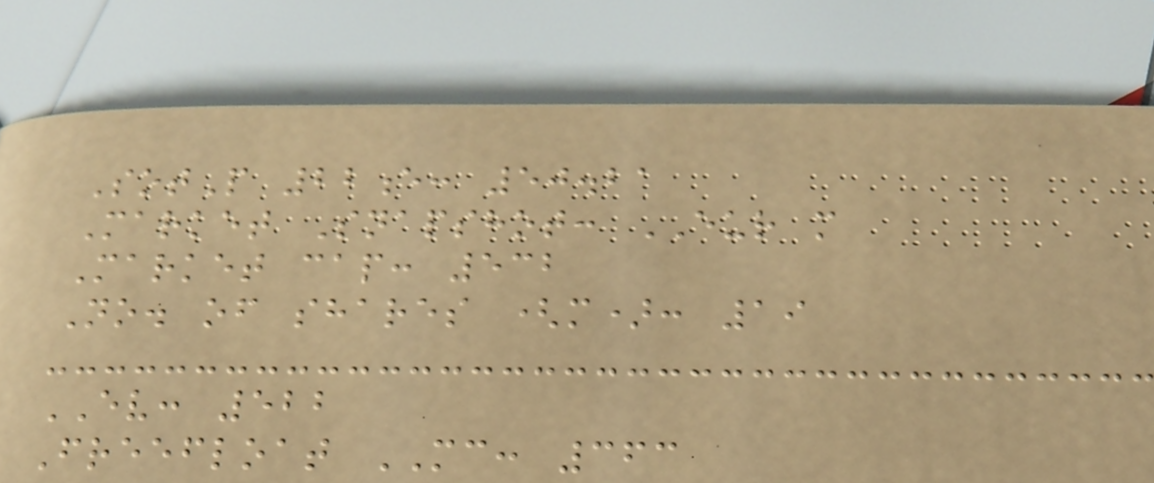SotP 22e: 50.21
Market Snapshot: EUR m
Market cap: 532
No. of shares (m): 19
EV: 522
Freefloat MC: 363
